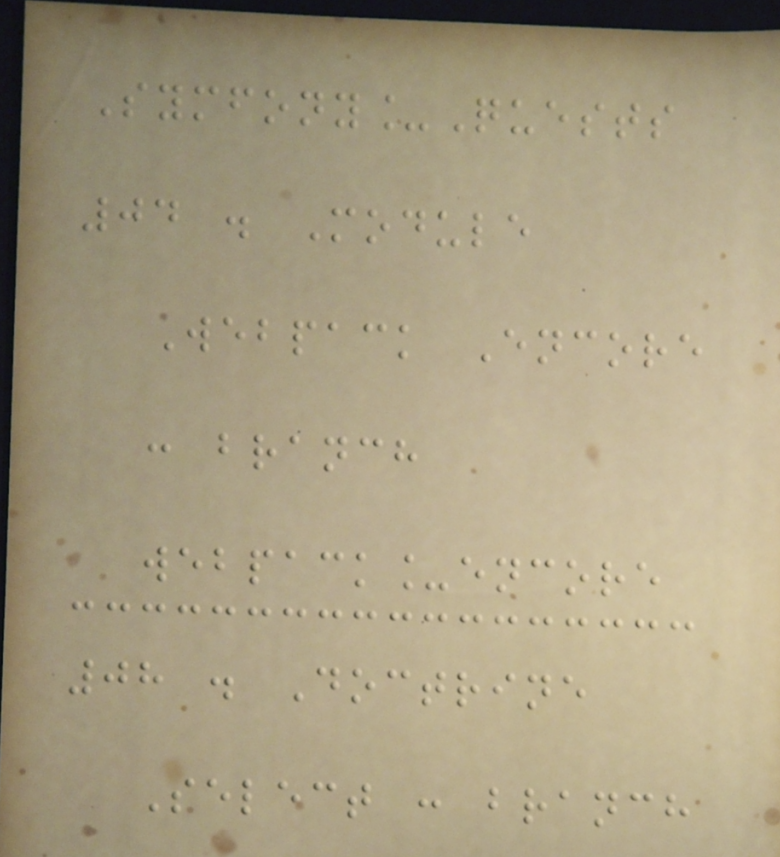Symfony_Quests
04 . Module
Webpack Encore
: branch
webpack_encore
08 . Doctrine
Select : branch
